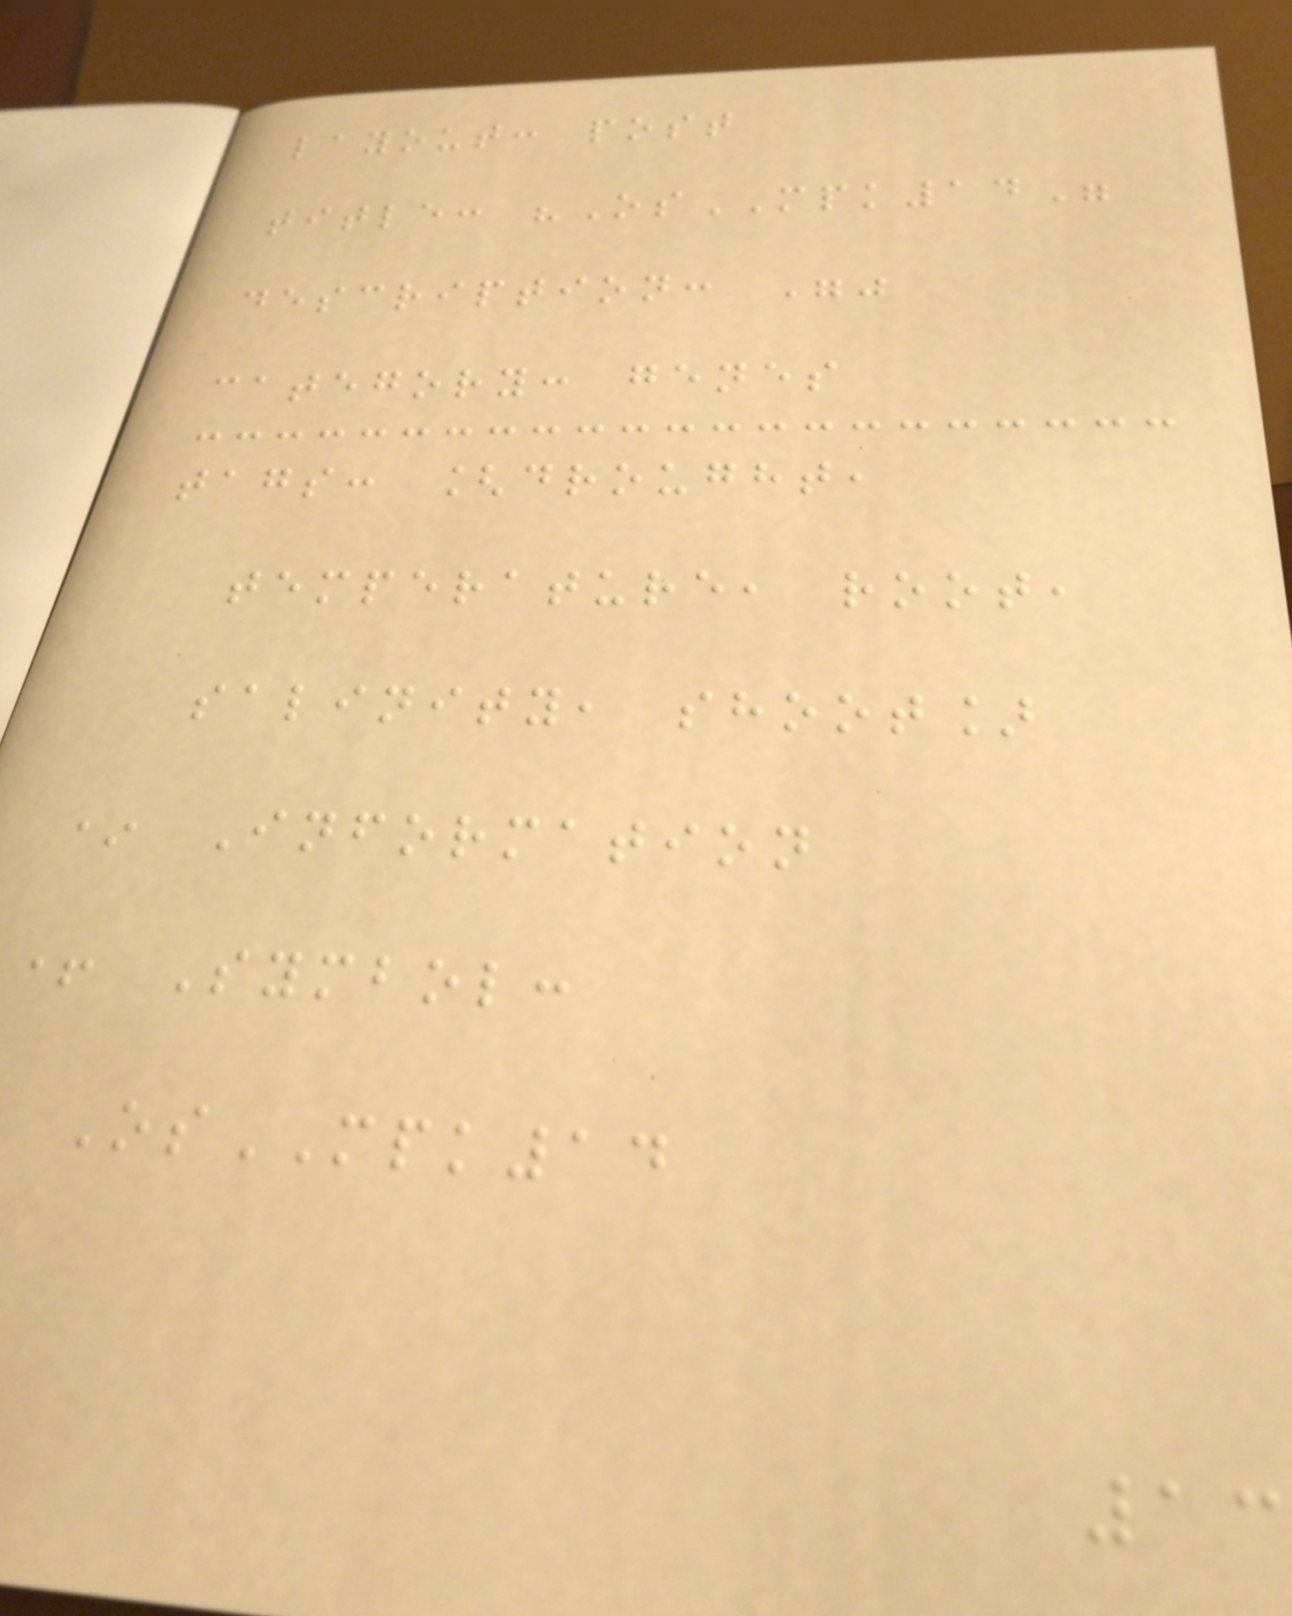layout: post
title: "OsMPK14"
description: ""
category: genes
tags: [drought,
temperature, root,
salinity, shoot]
* Information
+ Symbol:
OsMPK14
13
